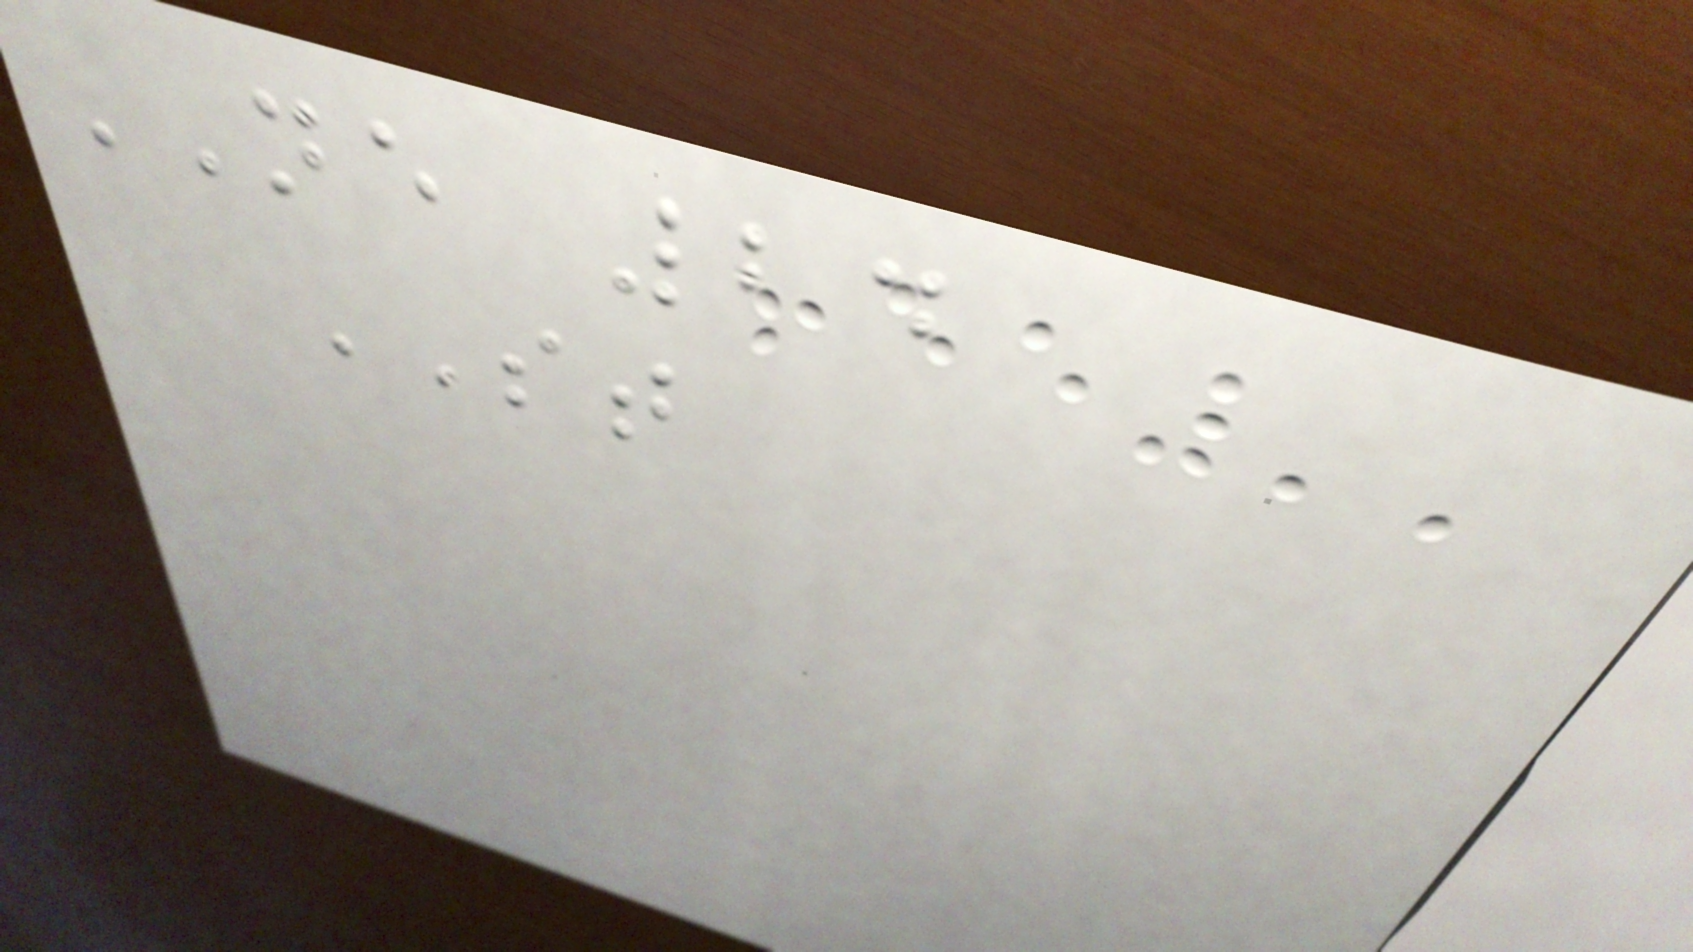NE 24
ST
